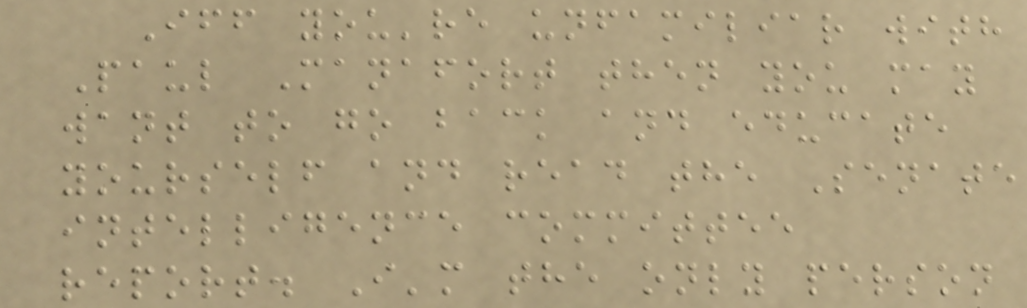Iff you're unfamiliar with
Paul Manafort then you may
want to go back and educate
yourself and read the Senate
intelligence committee
report. I'm the only person
